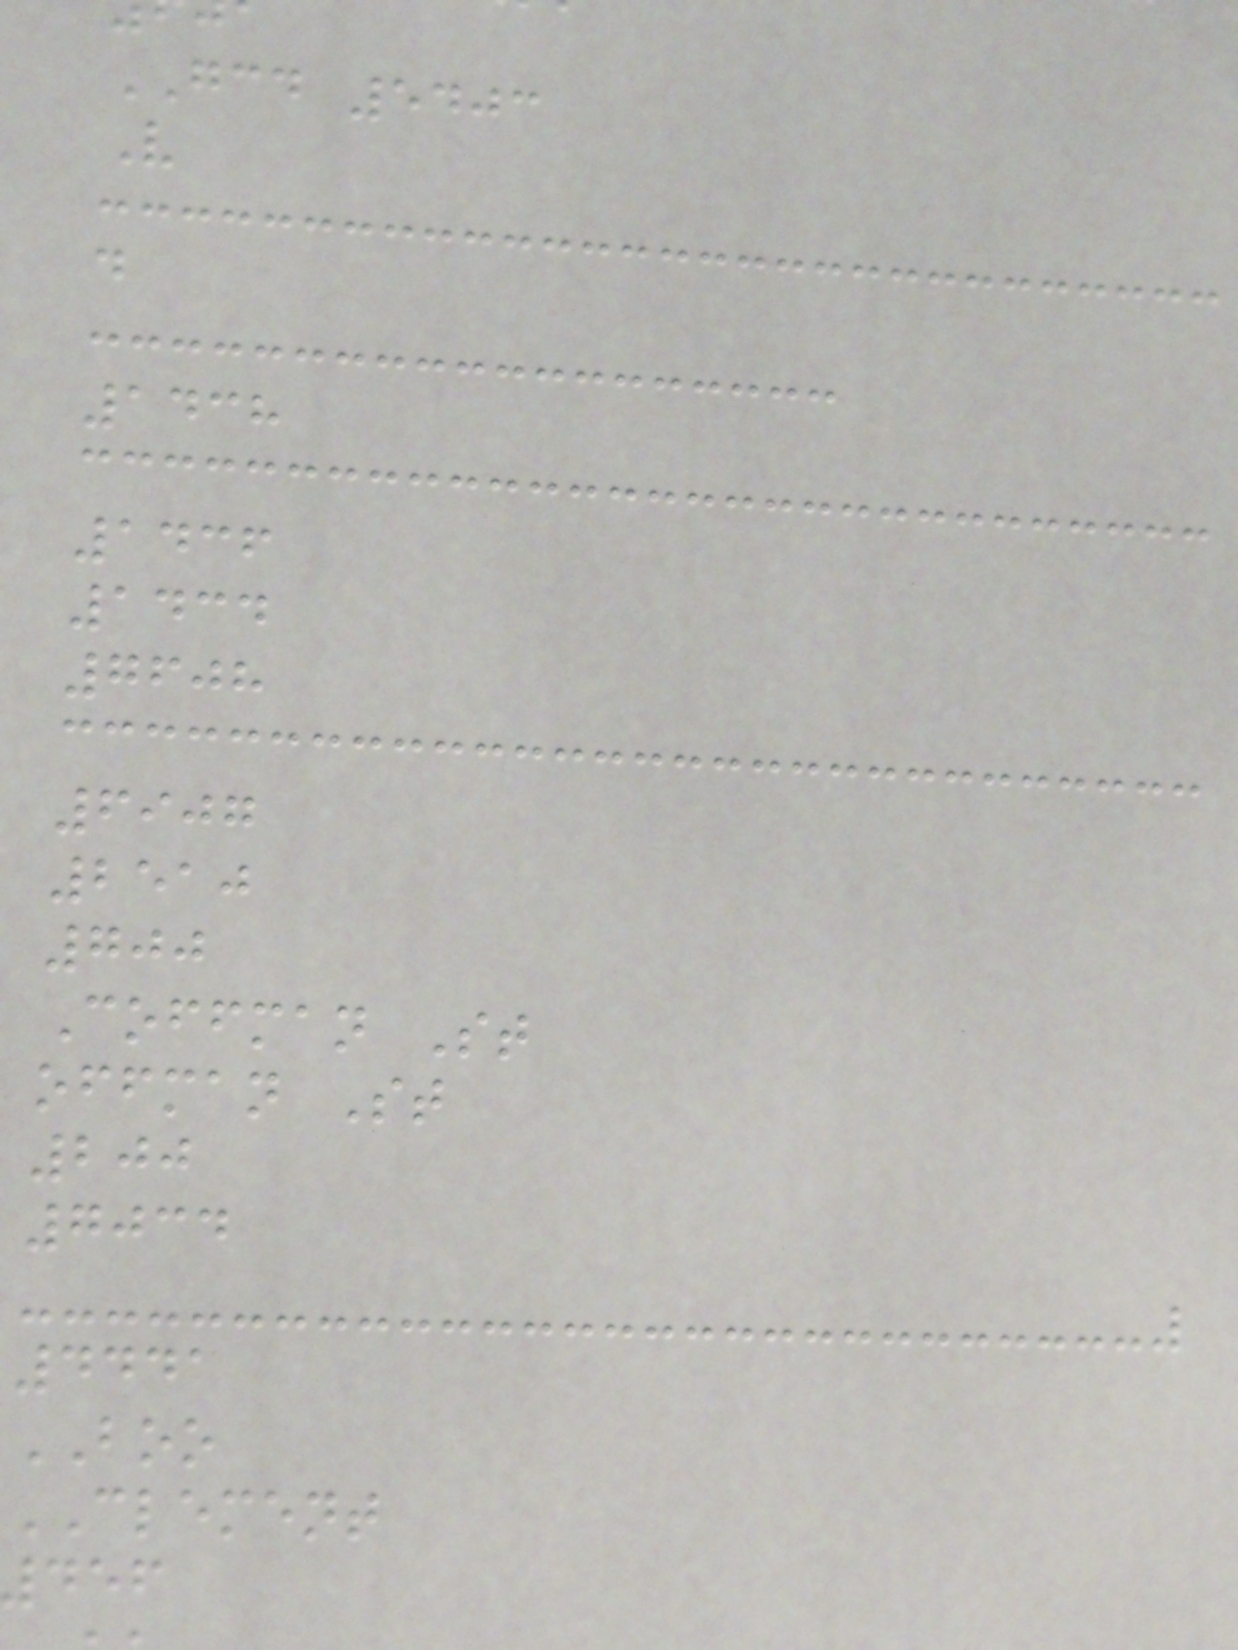GCD 5403
V
d
1438
1436
1434
7608
6907
2510
700
Coffman St
offman St
200
7034
4441
BOO
CLEMENT
